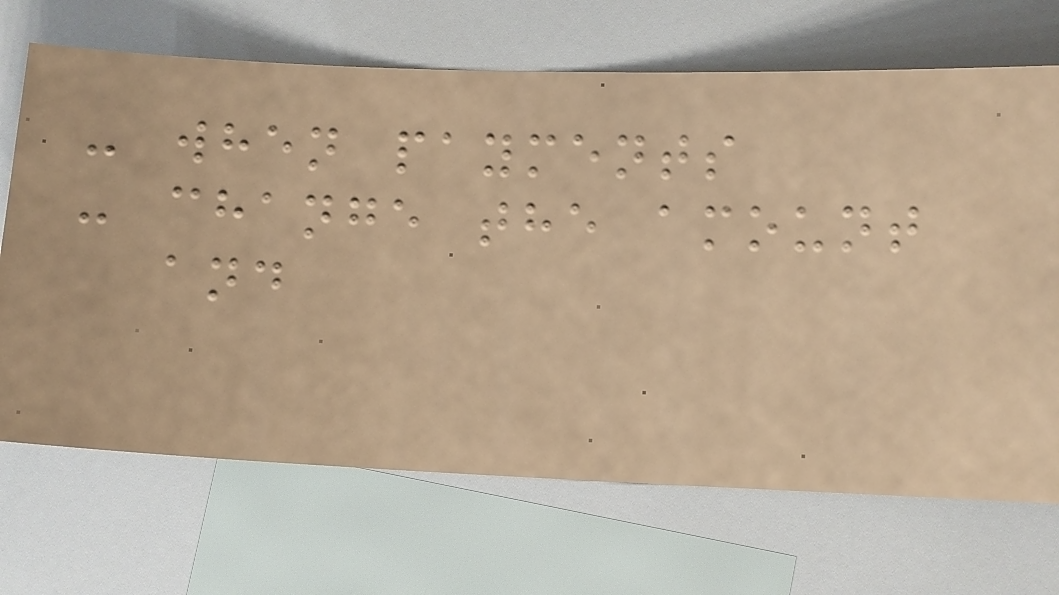- when payments
- change the amount
and
